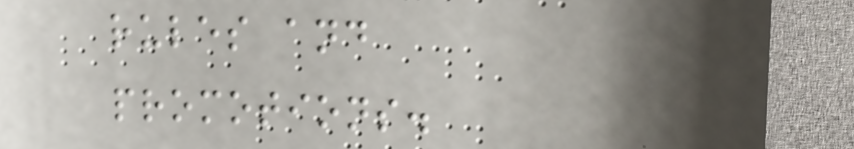rules and
promotions.
